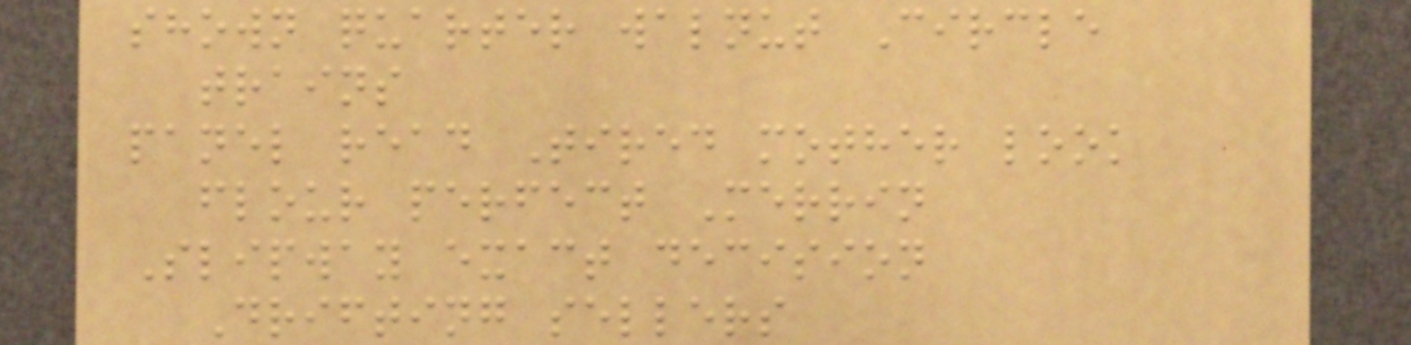shown quarter walnut Circle
trains
panel read Tired mother look
flour perfect Merrin
Slipway exact decision
Drifting sellers
